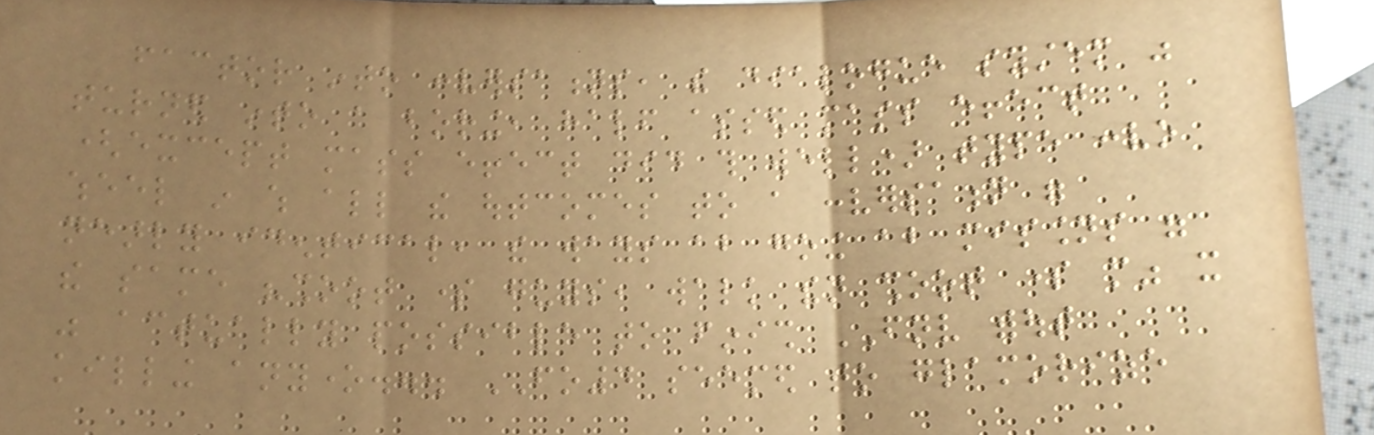factor into conversations, the dialogue system was
turned into a boring, half assed mass effect
(except mass effect did this well) type convo
wheel in which all the outcomes to a conversation were
nearly identical, the ways about going about missions were
the same "shoot some guys, walk then shoot some more" it
was actually possible to finish FNV without
killing anyone... FO4 seemed to glamorize
